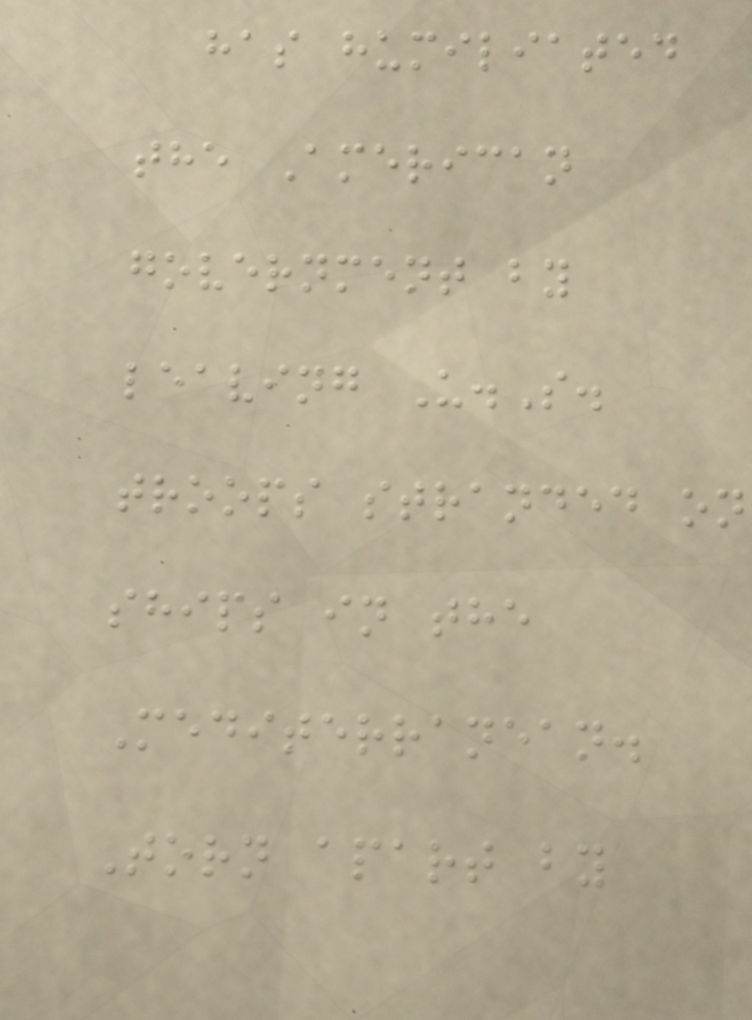has humiliated
the American
government by
leaving U.S.
troops stranded on
ships in the
Mediterranean.
Torn apart by
